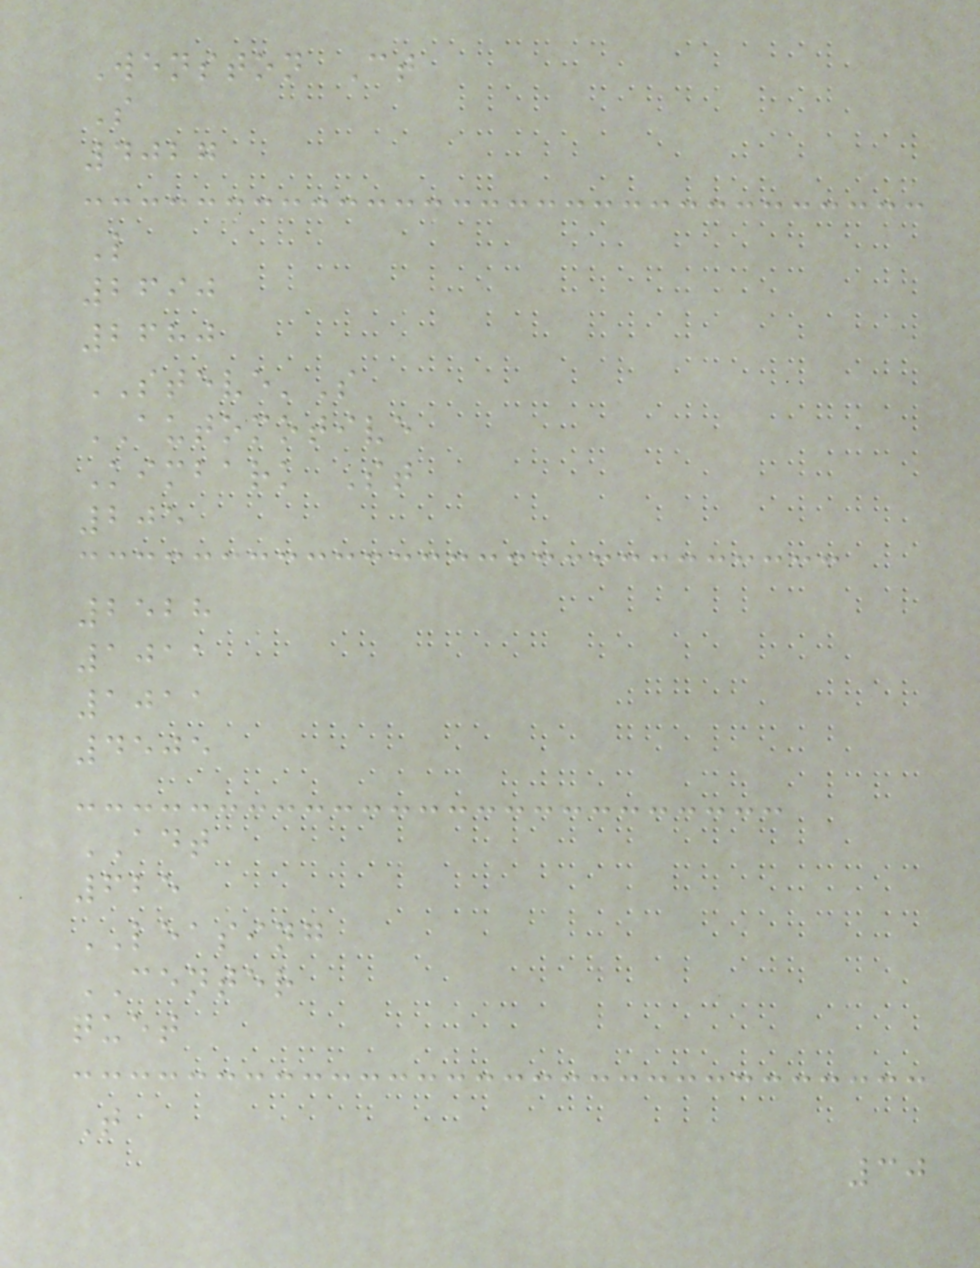Wenston Ct
S
4027
L
2690
2680
STEVE'S
AUTOMOTIVE
Kimbark St
205
2528
1011
1011
4505
ADT
625
LEASING
CENTER
quet
T
30
